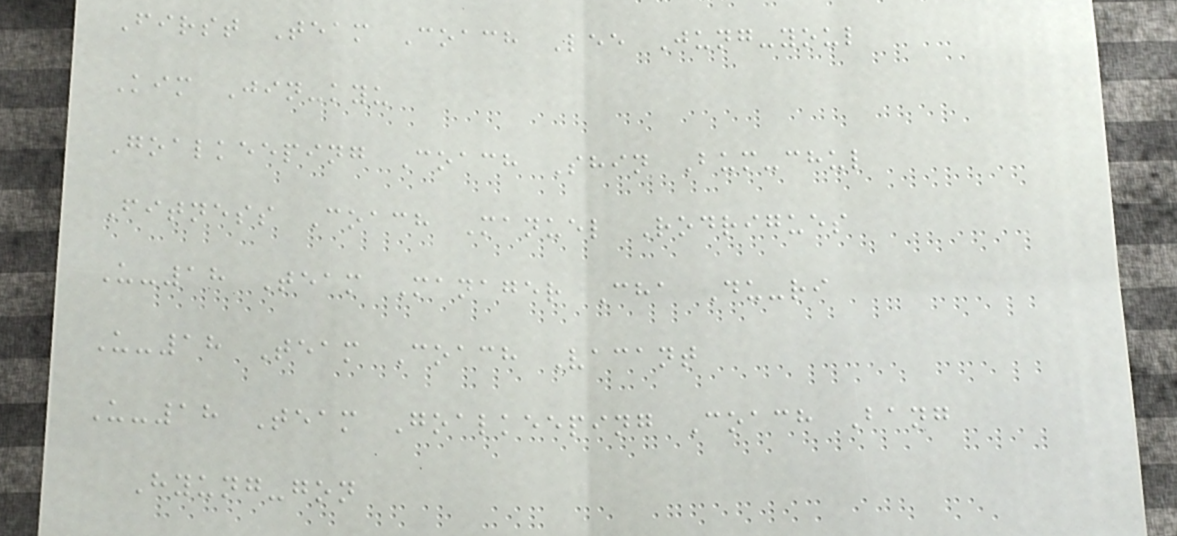First Team Coach Lee Jung-youl
Kim Jin-kyu
Goalkeeping Coach Shin Bum-chul
Fitness Coach Manuel Rodrigues
U-18 Team Manager Cha Du-ri
U-18 Team Coach Vacant
U-18 Team Goalkeeping Coach Bang
Hyung-gon
